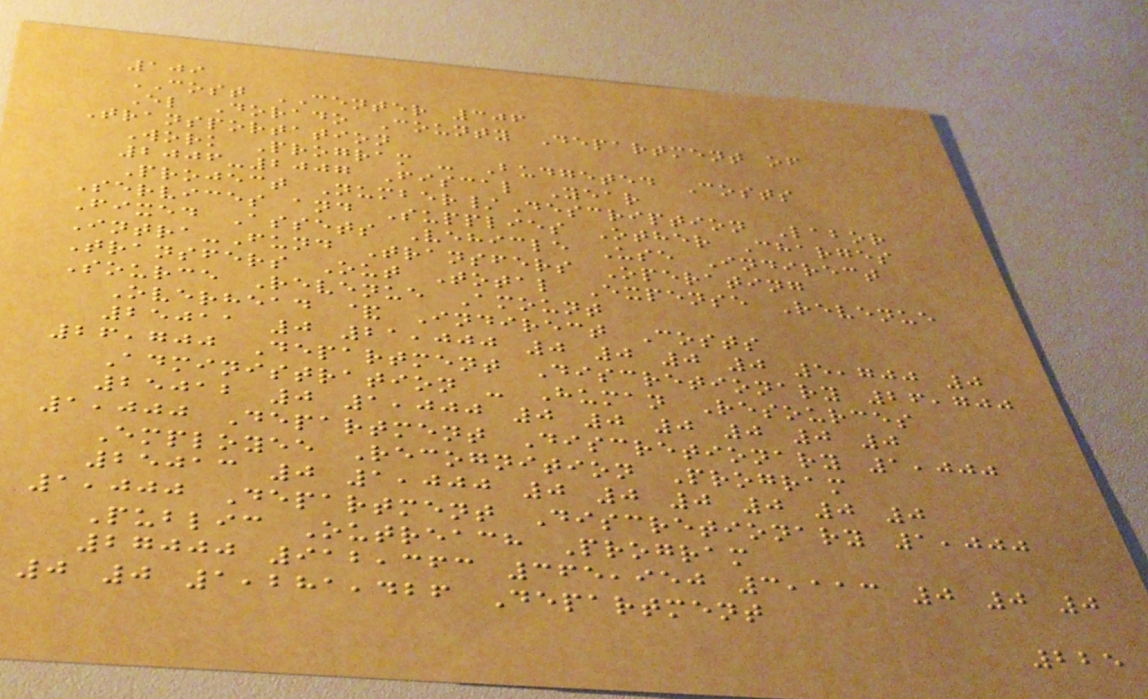109
COST CENTER 306
El Dorado County Department of
Transportation
Work Program - Budgeted Costs
2006-2007 Fiscal Year
Project Number/Description Labor
Services and Supplies Other Charges
Fixed Assets Vehicle Use Indirect
Intra-Fund Transfers Operating
Transfers Out Total Expense Revenue
Source Revenue Amount
Overhead & Indirect Costs
25011 0 21,000 0 0 0 0 5,700 0
26,700 Department Discretionary 26,700
Administration - Human Resources
25012 0 1,000 0 0 0 0 0 0
1,000 Department Discretionary 1,000
Employee Recognition Program
25013 0 1,000 0 0 0 0 0 0
1,000 Department Discretionary 1,000
Public Outreach Program
27000 912,363 365,950 3,113 0 0 0
0 0 1,281,426 Department
225
